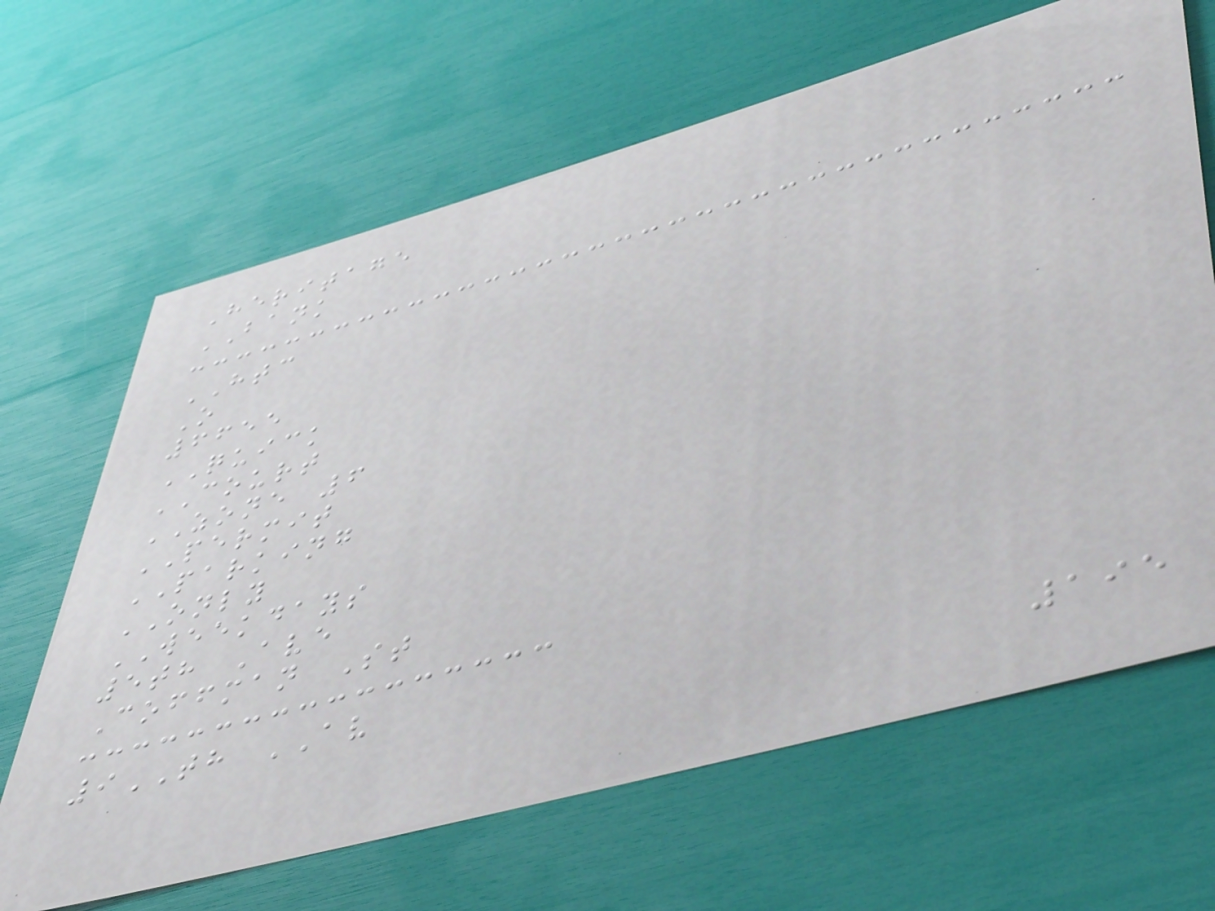Heritage
BANK
HTC
O
6655
QUICK
COURT
ZONE 6
PERMIT
PARKING
ONLY
WEEKDAYS
5th Ave
Coffman St
9TH AV
195
